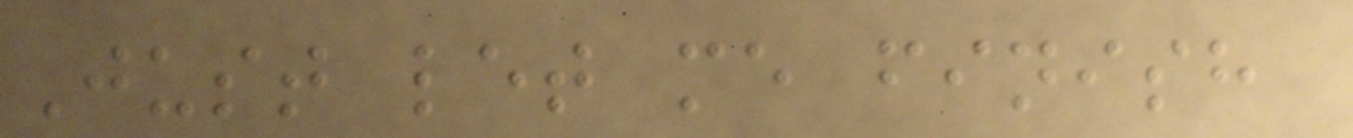Just let me finish
